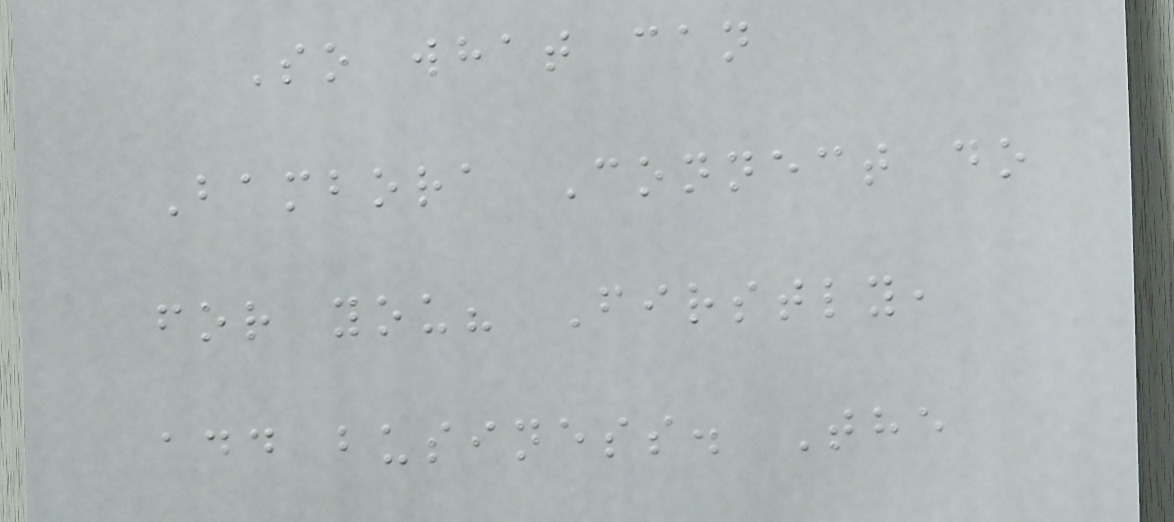So what can
Bambora Connect do
for you? Firstly,
add business. The
